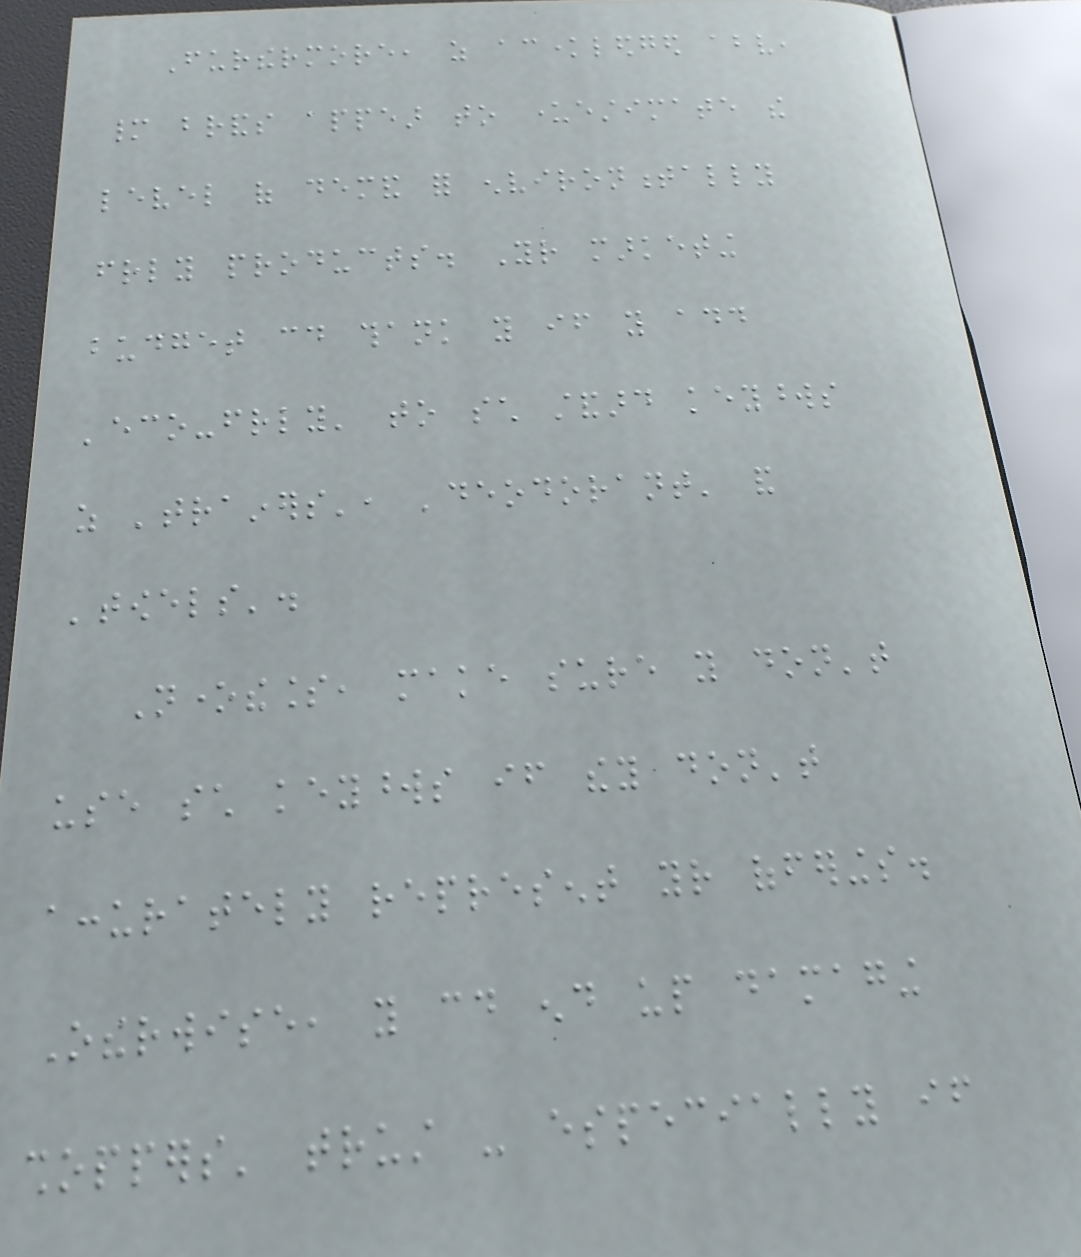Furthermore, as acknowledged above,
many brands appear to underestimate the
level of demand for environmentally
friendly products. Your marketing
budget could thank you if you add
'eco-friendly' to such standard keywords
as 'trainers', 'deodorant' and
'towels'.
Nonetheless, make sure you don't
use such keywords if they don't
accurately represent your offerings.
Otherwise, you could end up damaging
shoppers' trust - especially if
